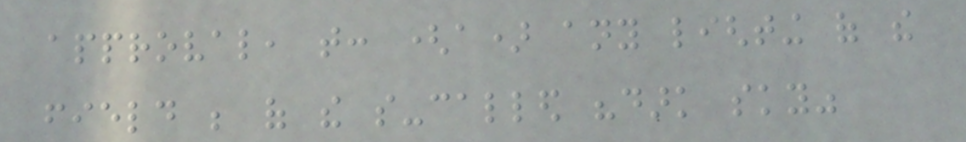approval, that: (a) any lighting of the
field be of the so-called "dark sky"
